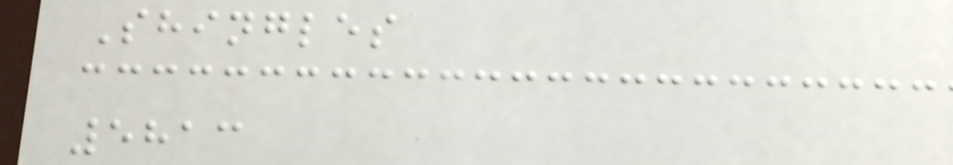Shingles
5813
